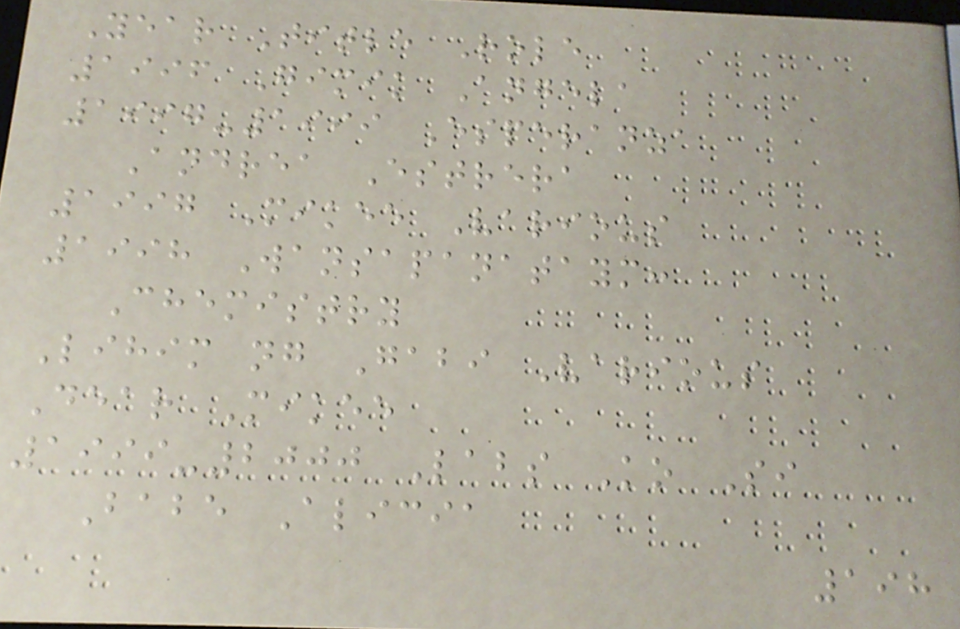Year Title Role
1996 Gimik Angela
1997-1999 Esperanza
Andrea Estrera
1997 Mikee Various
1998 Wansapanataym:
Chemistry
Lihim ng Gabi Various
Dear Mikee
1999-2000 Labs Ko Si
Babe Alicia
198
